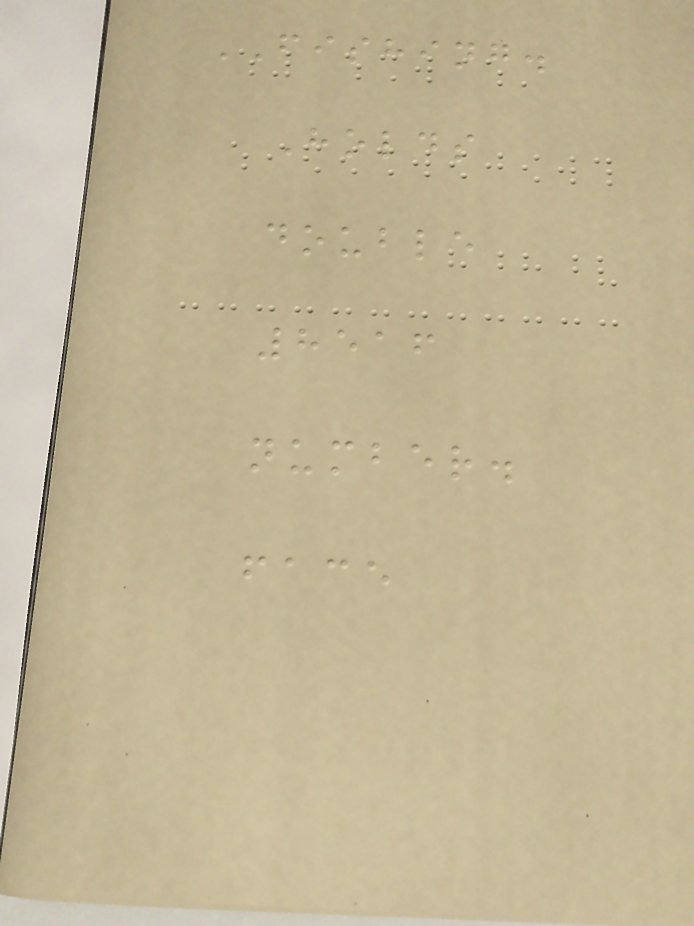FISHING.
Holds
double
8516
number.
face
